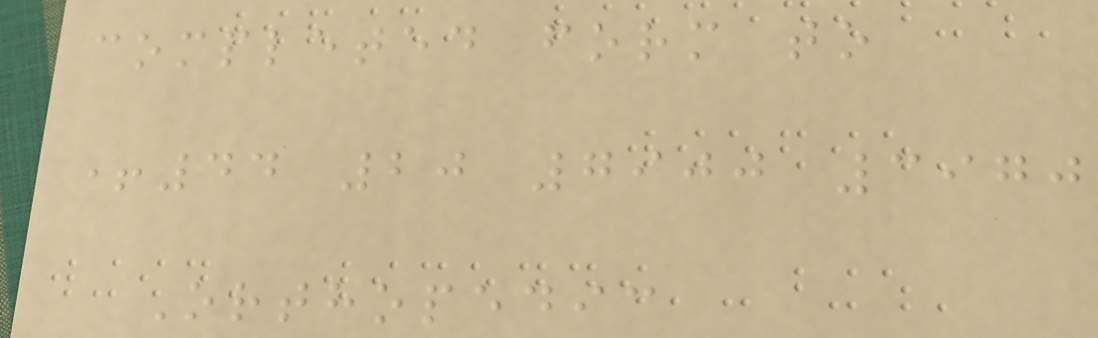completed form to
+44 20 7900 3970
Orthopedic
